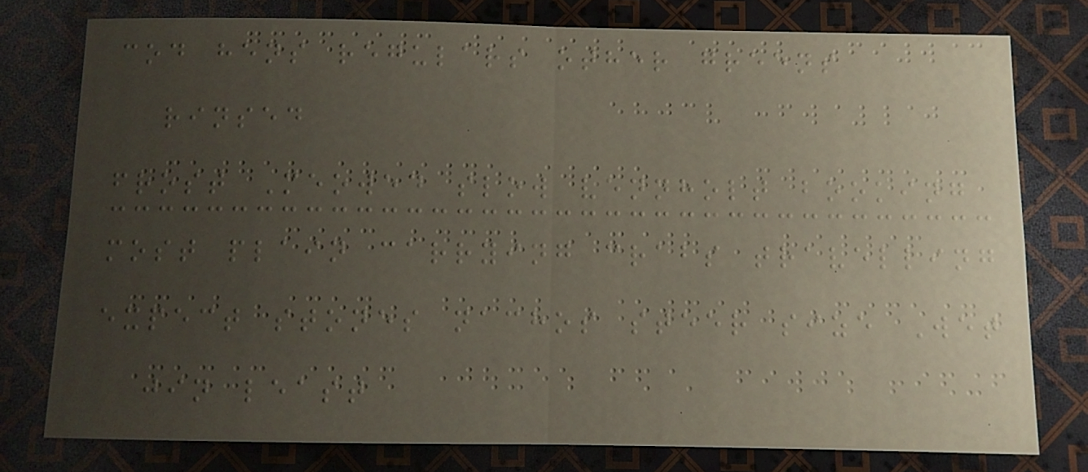cod hens regulars other greens
rinsed
frost Meowed slow vennholt booking
most plain carrying crabs travelling
expect stones nachos steer size Wet
jin least
